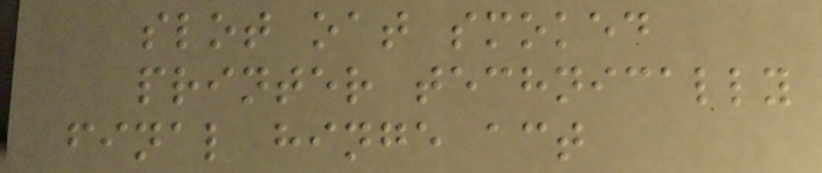slot oat smoked
printer technically
final hinge act
